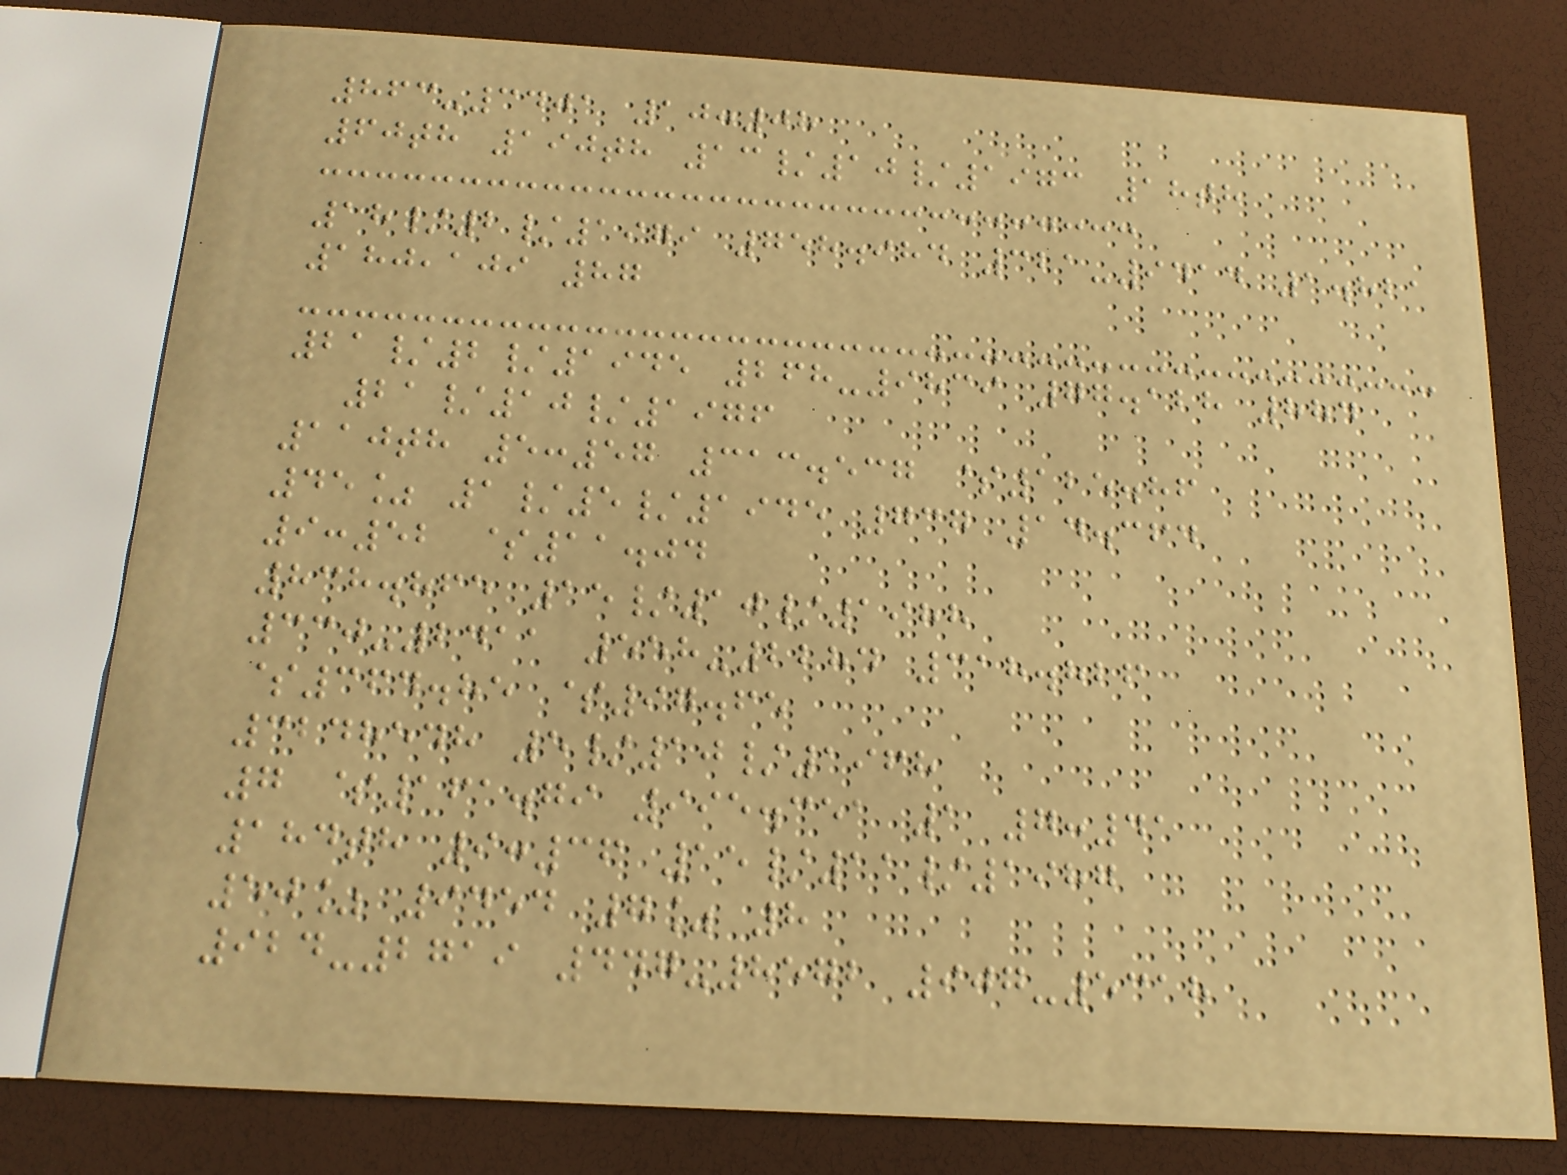863-3401 10:08
60th 190th 13/10/1973 18th
18/2/1979 758.984 321-9414 1.821
180,109 87
21/2/1945 268-9839 77.128 884
21/10/1976
110th 5:57 313.537 $125.86
45% 1/5/1945 737 14.364
9:52 $11.04
838.865 15/10/1988
330-2411 558-2284 318.826
$364.85 $97.65
3248548 5/10/1968
7 $161.79 995.351 1 7:41
184th 9:36 15/11/1987
50% 9454 7% 8
924-2719 447-8572 907-5318
